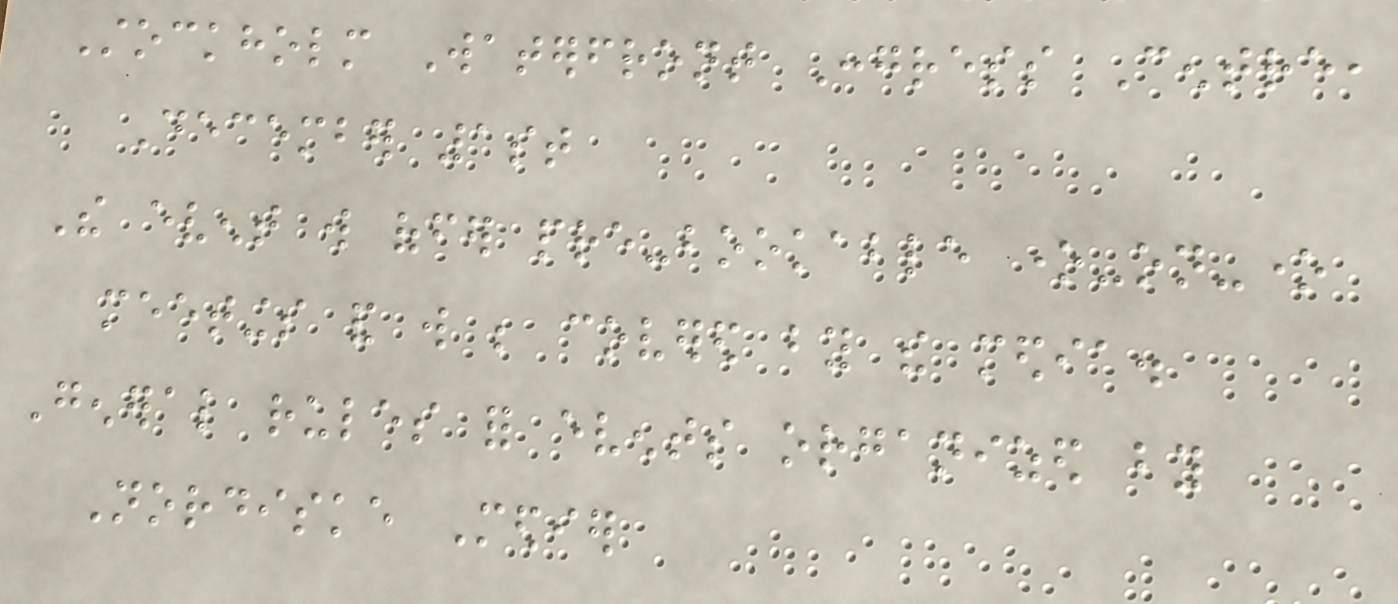Stockholm Waterfront Congress Centre,
December 1st
The event will offer pre-bookable one-on-one
meetings and will be covered by the media.
General rules for events organized by
Nordiske Medier
